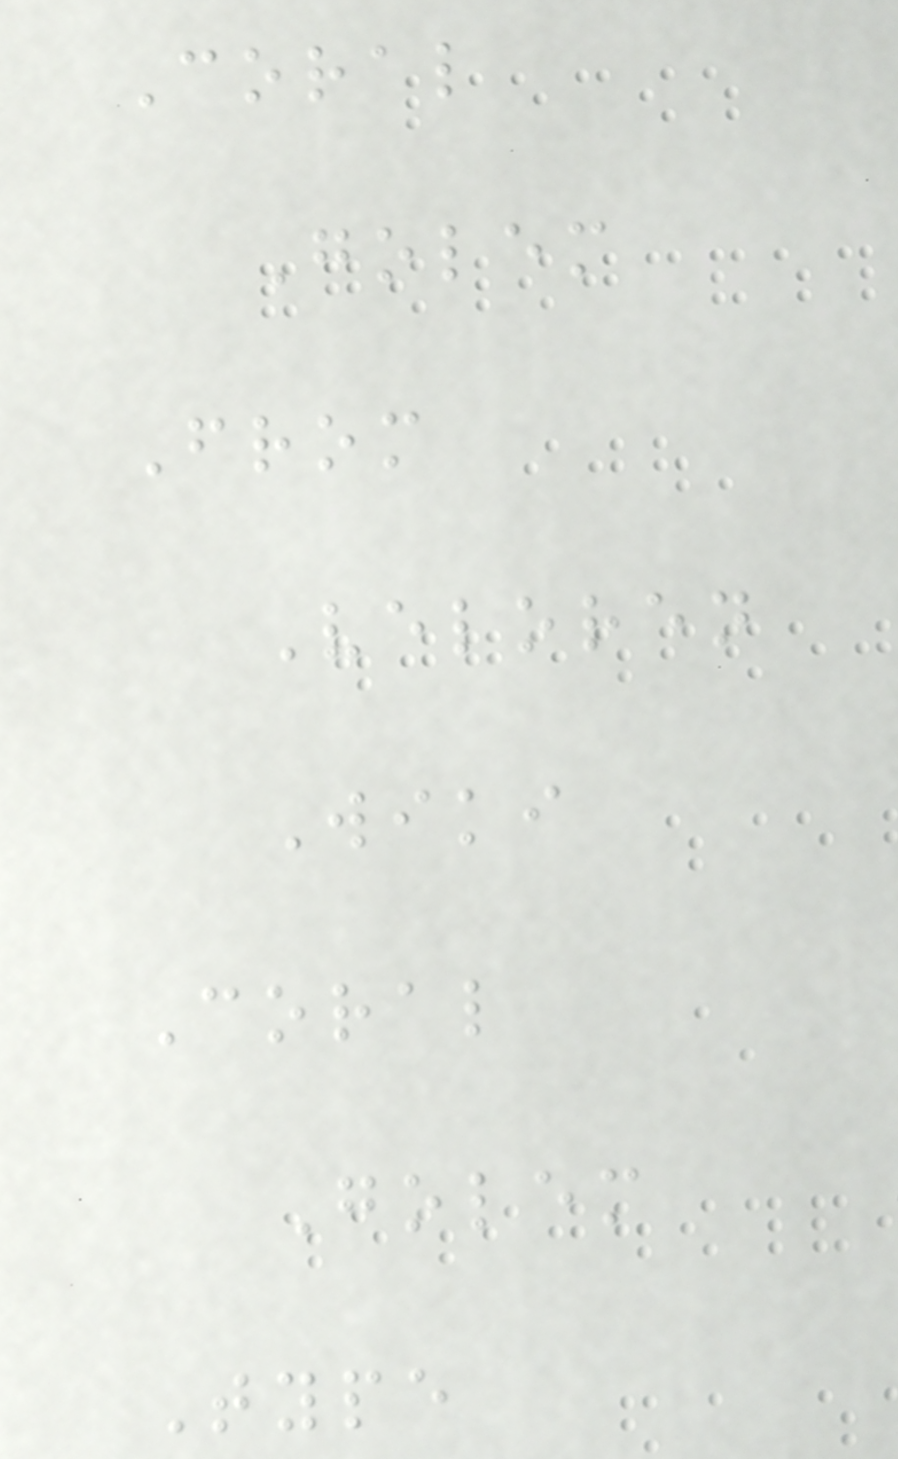Coral
Golem
From
Veloren
Wiki
Coral
Golem
Type
